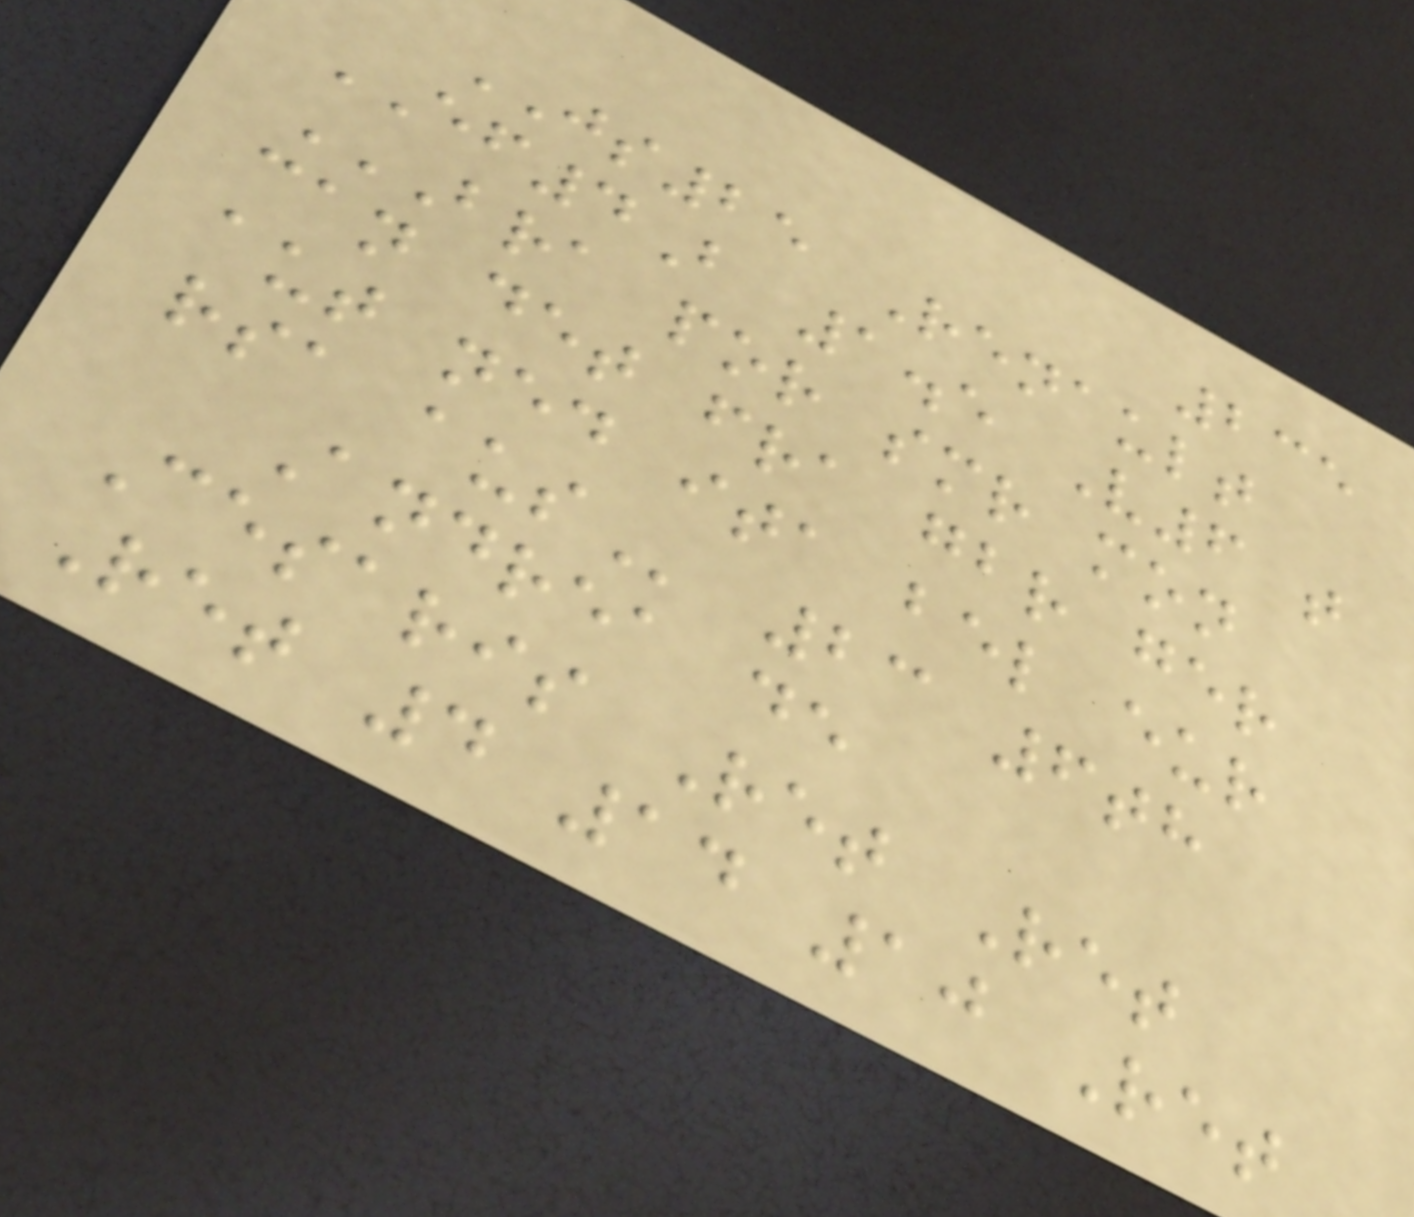235
JS25 Renault
EF4B 1.5 V6 t
BRA POR SMR MON
CAN DET FRA GBR GER
AUT NED ITA BEL EUR
RSA AUS 23 6th
Andrea de
Cesaris Ret Ret
Ret 4 14 10 Ret
